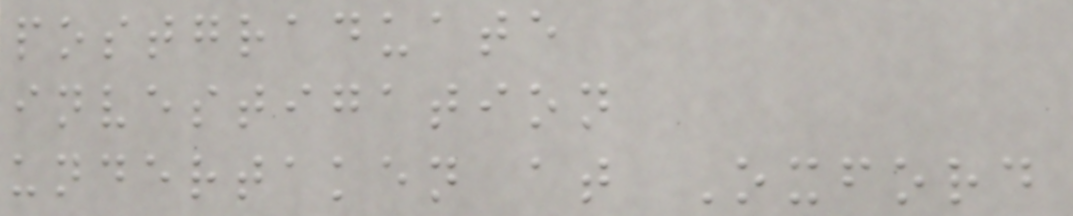postgraduate
investigation
undertaken at Oxford
